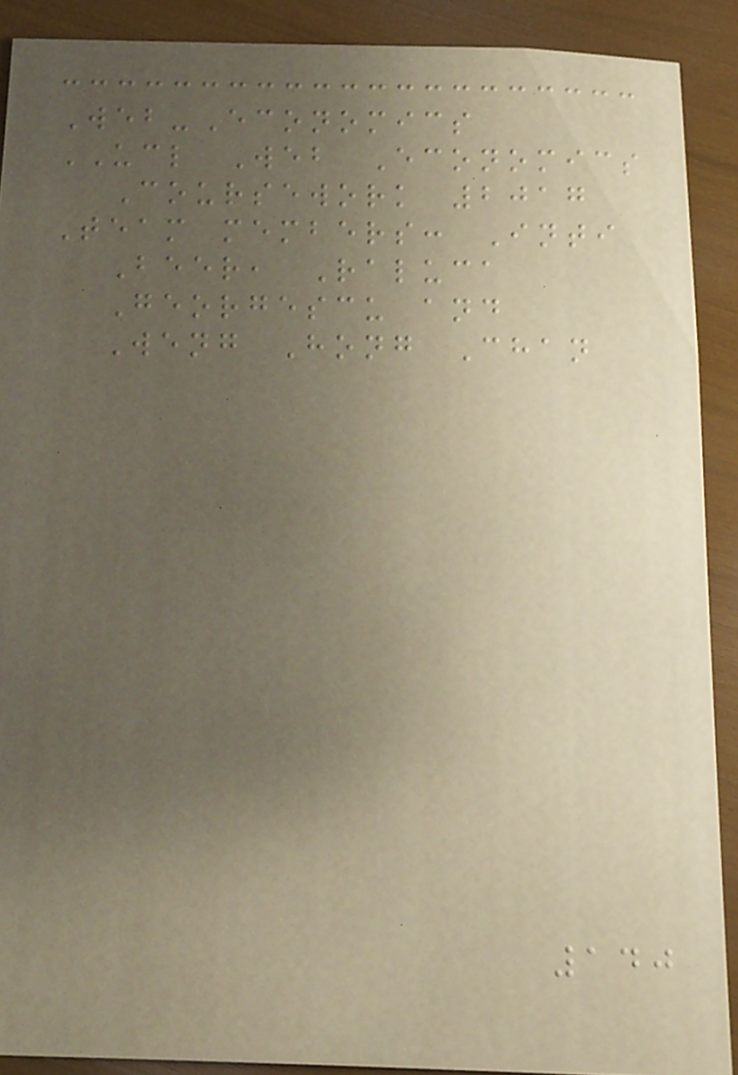Web-Economics
UCL Web Economics
Coursework 2017
Team members: Inti
Beer, Raluca
Georgescu and
Weng Hong Chan
140
